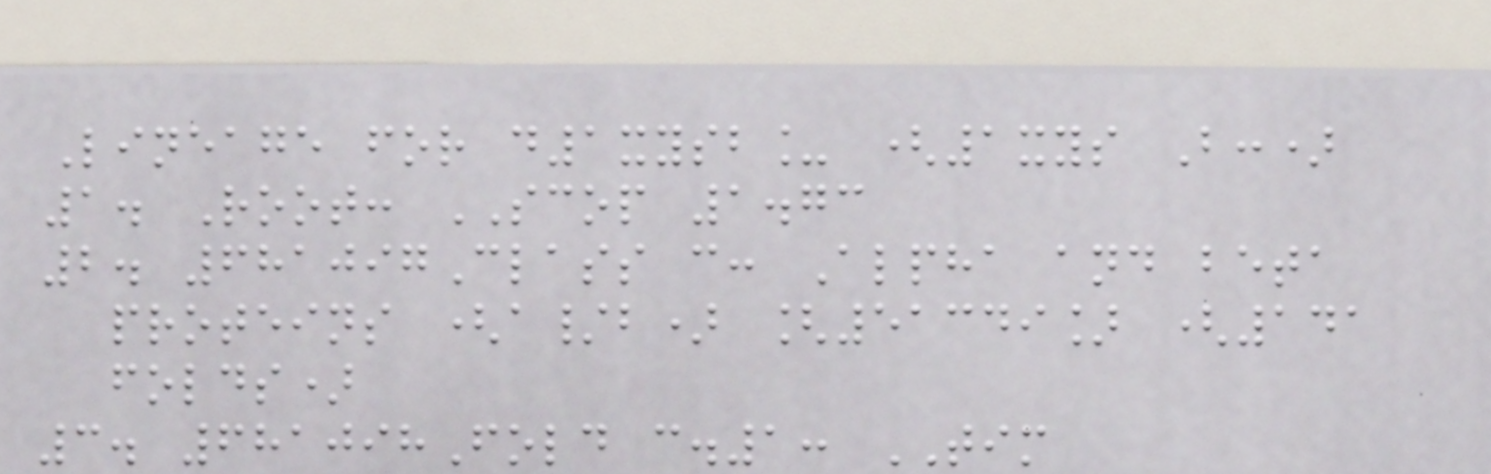Lineage for d1xysb_ (1xys B:)
1. Root: SCOP 1.73
2. 681097Class c: Alpha and beta
proteins (a/b) [51349] (141
folds)
3. 681098Fold c.1: TIM
